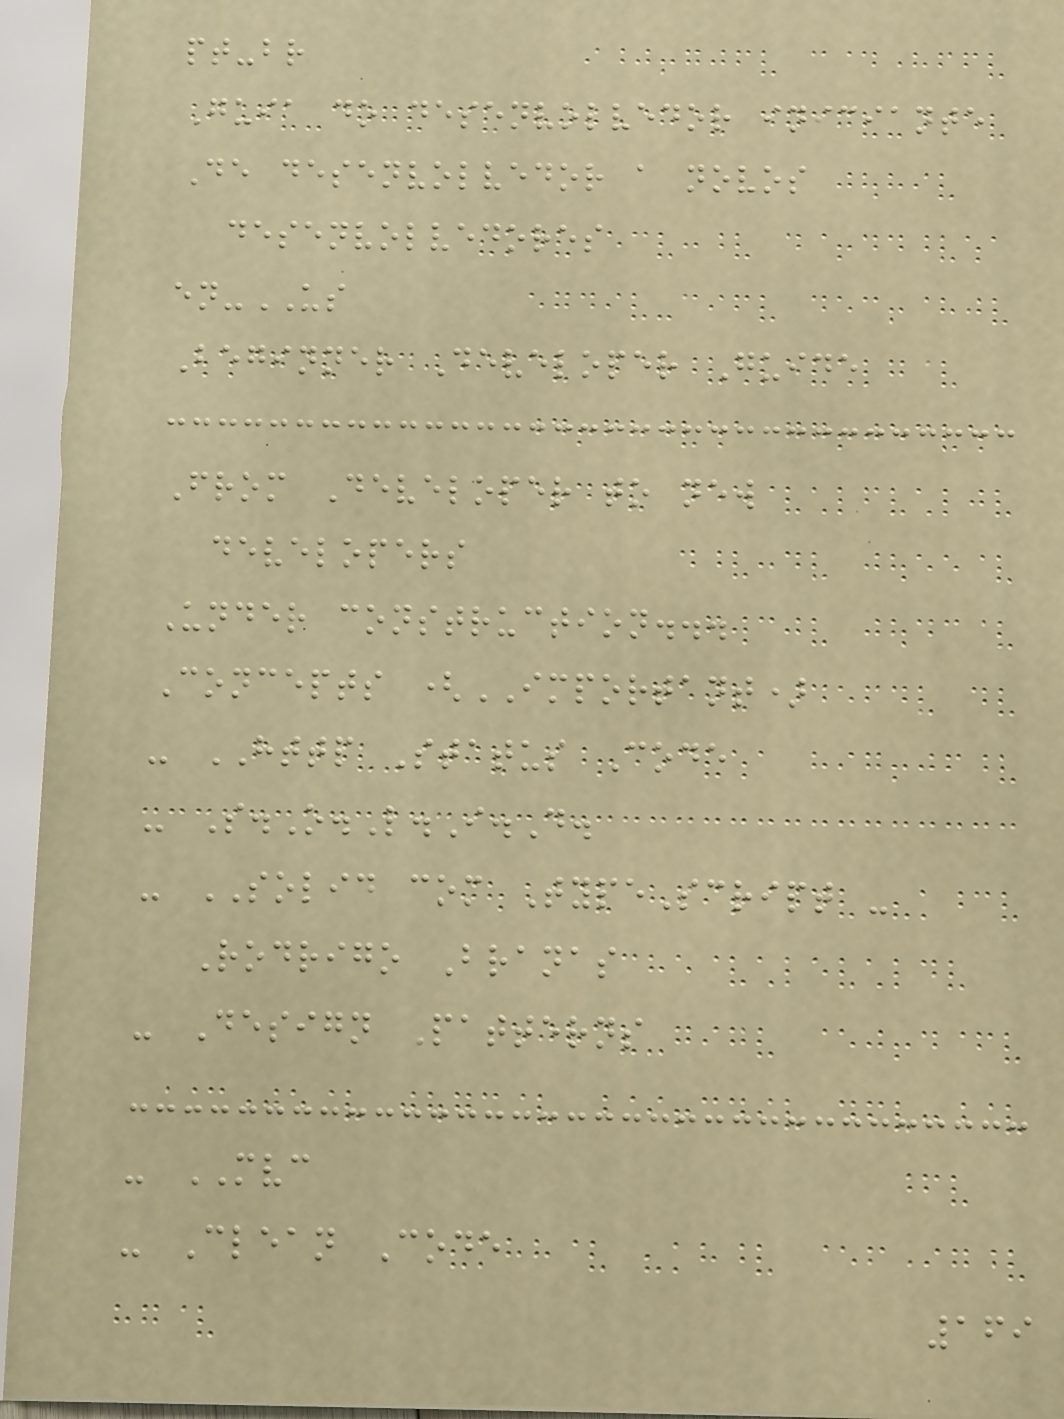pt-br
Guia do desenvolvedor iniciante
De desenvolvedor a novos
desenvolvedores
en-US
Beginner Developer Guide
From Developer to new
developers
Under construction...
Concepts (IMPORTANT)
- HTTP Status Code
- S.O.L.I.D.
- SOLID com TypeScript -
Rodrigo Branas
- Design Patterns
- MVC
- Clean Code
169
